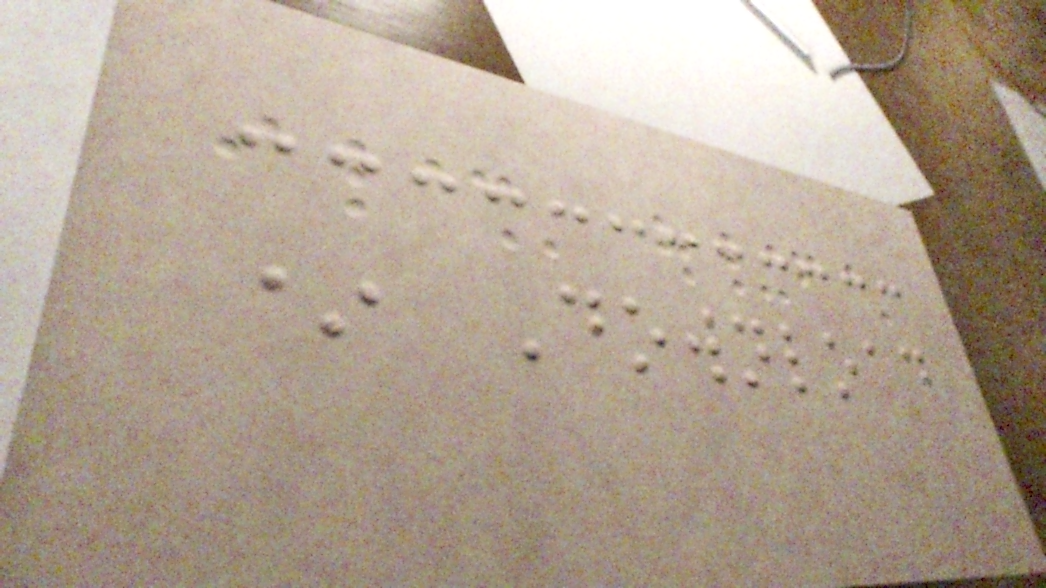* Download
